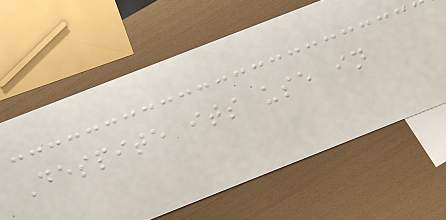Despite its use in
